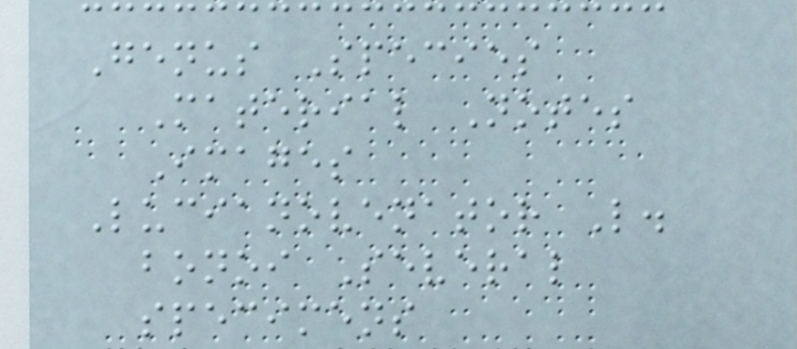Genus Species
Material Notes
Images
Lucianovenator L.
bonoi Several
specimens
